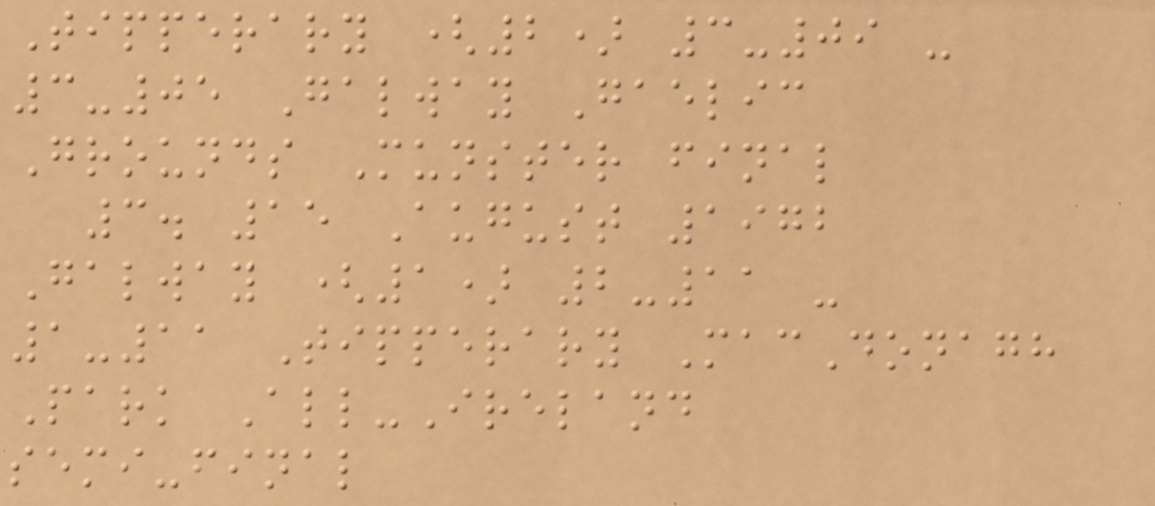Tipperary (2) 3-09 -
3-05 Galway Gaelic
Grounds Munster final
3. 15 August 1972
Galway (1) 2-11 -
1-11 Tipperary MacDonagh
Park All-Ireland
semi-final
